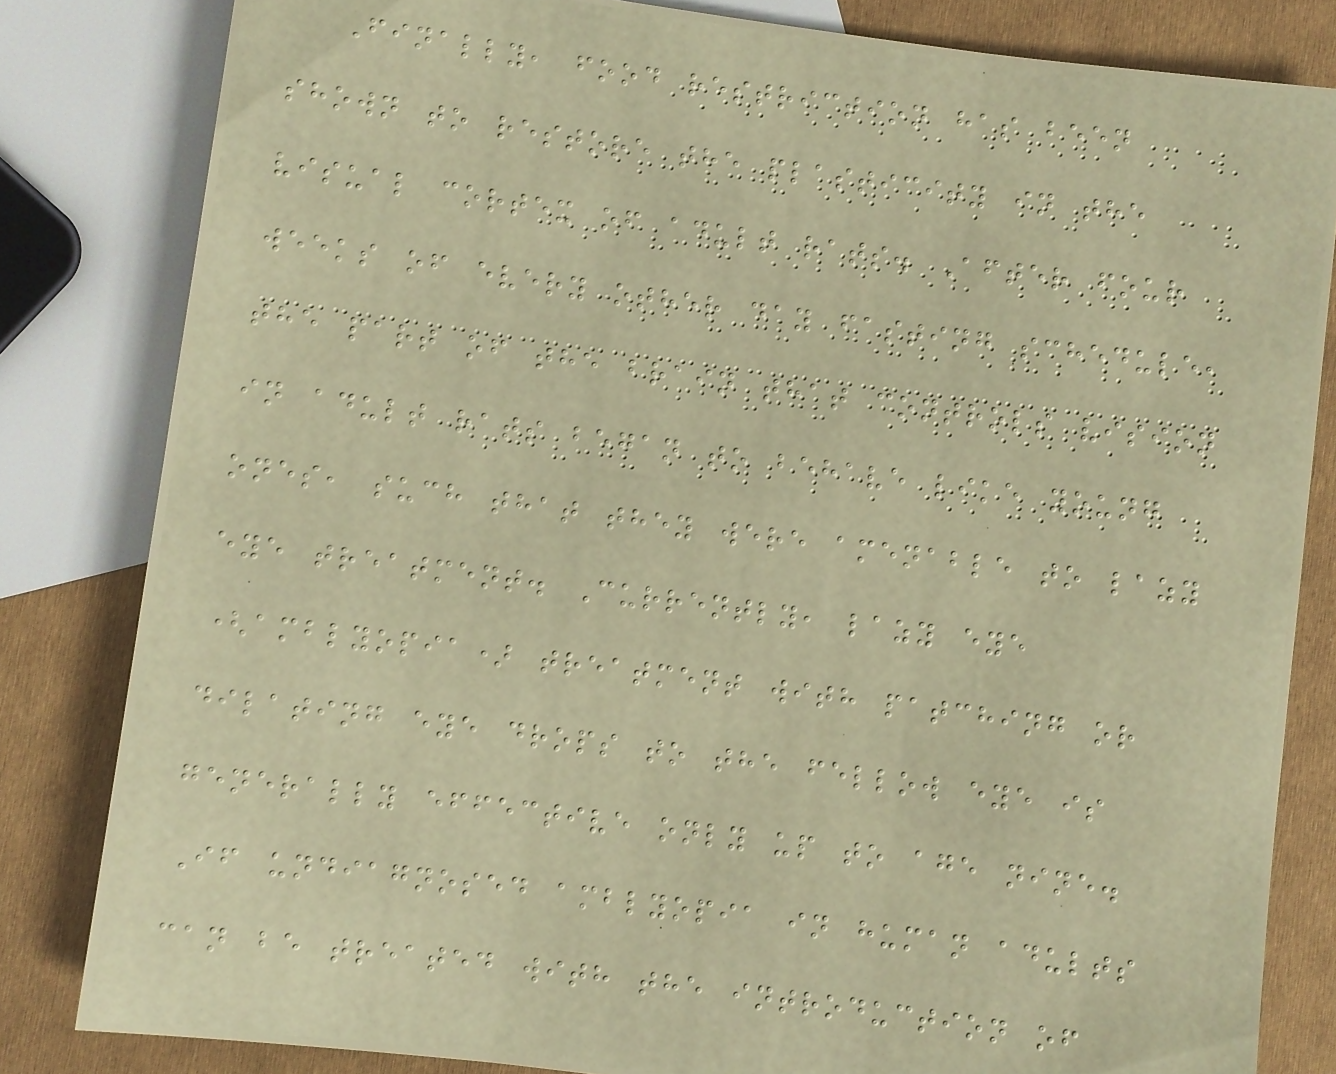Finally, food restriction has been
shown to restore the plasticity in the
visual cortex of adult rats. After four
weeks of every other day fasting schedule,
the part of the brain that controls vision
in adult rats began to behave like young
ones, such that they were amenable to lazy
eye treatment. Currently, lazy eye
(amblyopia) treatment with patching or
dilating eye drops to the fellow eye is
generally effective only up to age nine.
If undiagnosed amblyopia in human adults
can be treated with the introduction of
